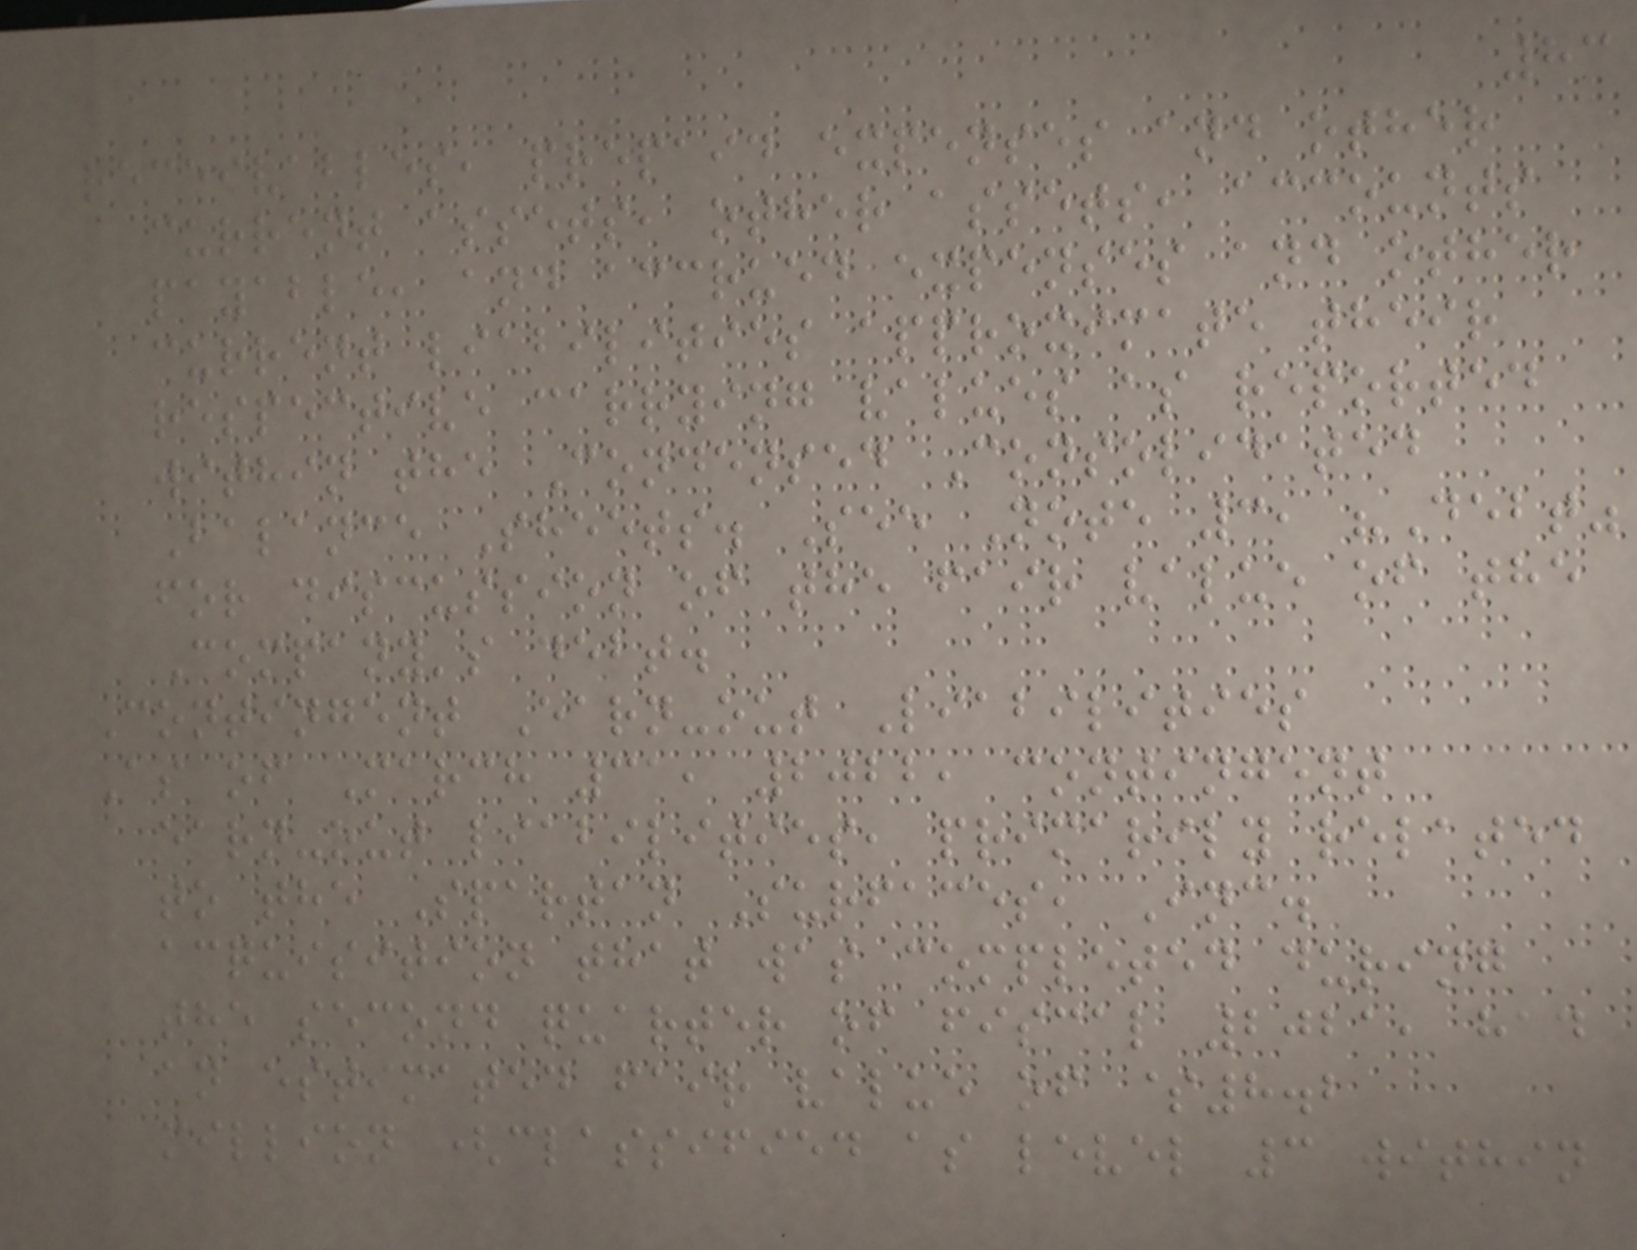83
receivables, prepaid expenses and other
current assets, other assets, accounts
payable, and accrued expenses and other
current liabilities approximate their
respective carrying values as reported
within the Condensed Consolidated
Balance Sheets. See Note 3, "Debt"
for discussion of the fair value of the
Company's debt.
Contingent Earn-out Liabilities
As of March 31, 2022, contingent
earn-out liabilities, primarily related
to the Spartan Surfaces, Inc.
acquisition that was completed during
the second quarter of fiscal 2021, had
an estimated fair value of $8.2
million (classified as level 3 within
